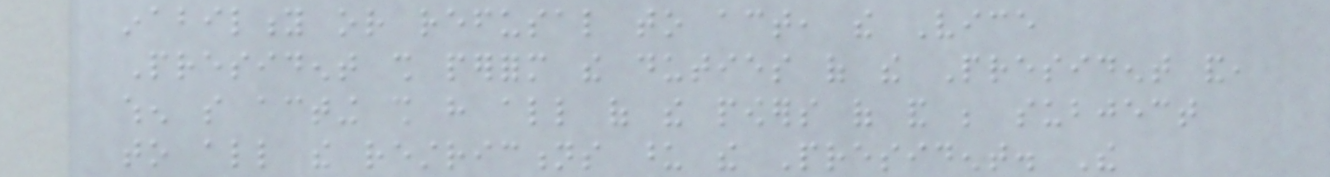inability or refusal to act, the Vice
President shall perform the duties of the President and,
when so acting shall have all of the powers of and be subject
to all the restrictions upon the President. The
